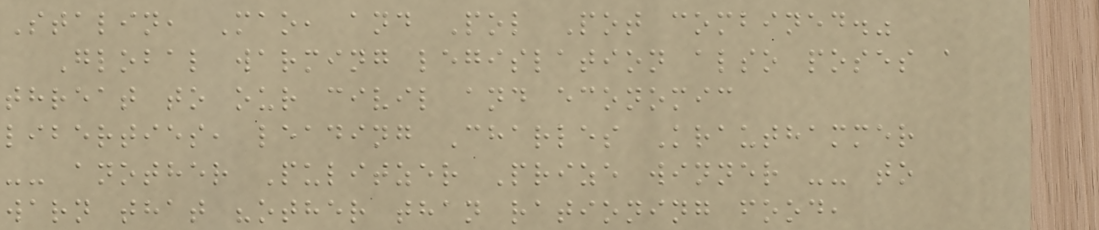Stalin, Mao, and Pol Pot combined."
Global warming legislation also poses a
threat to our civil and economic
liberties, leading Charles Krauthammer
-- another Pulitzer Prize winner -- to
warn that "other than rationing food,
